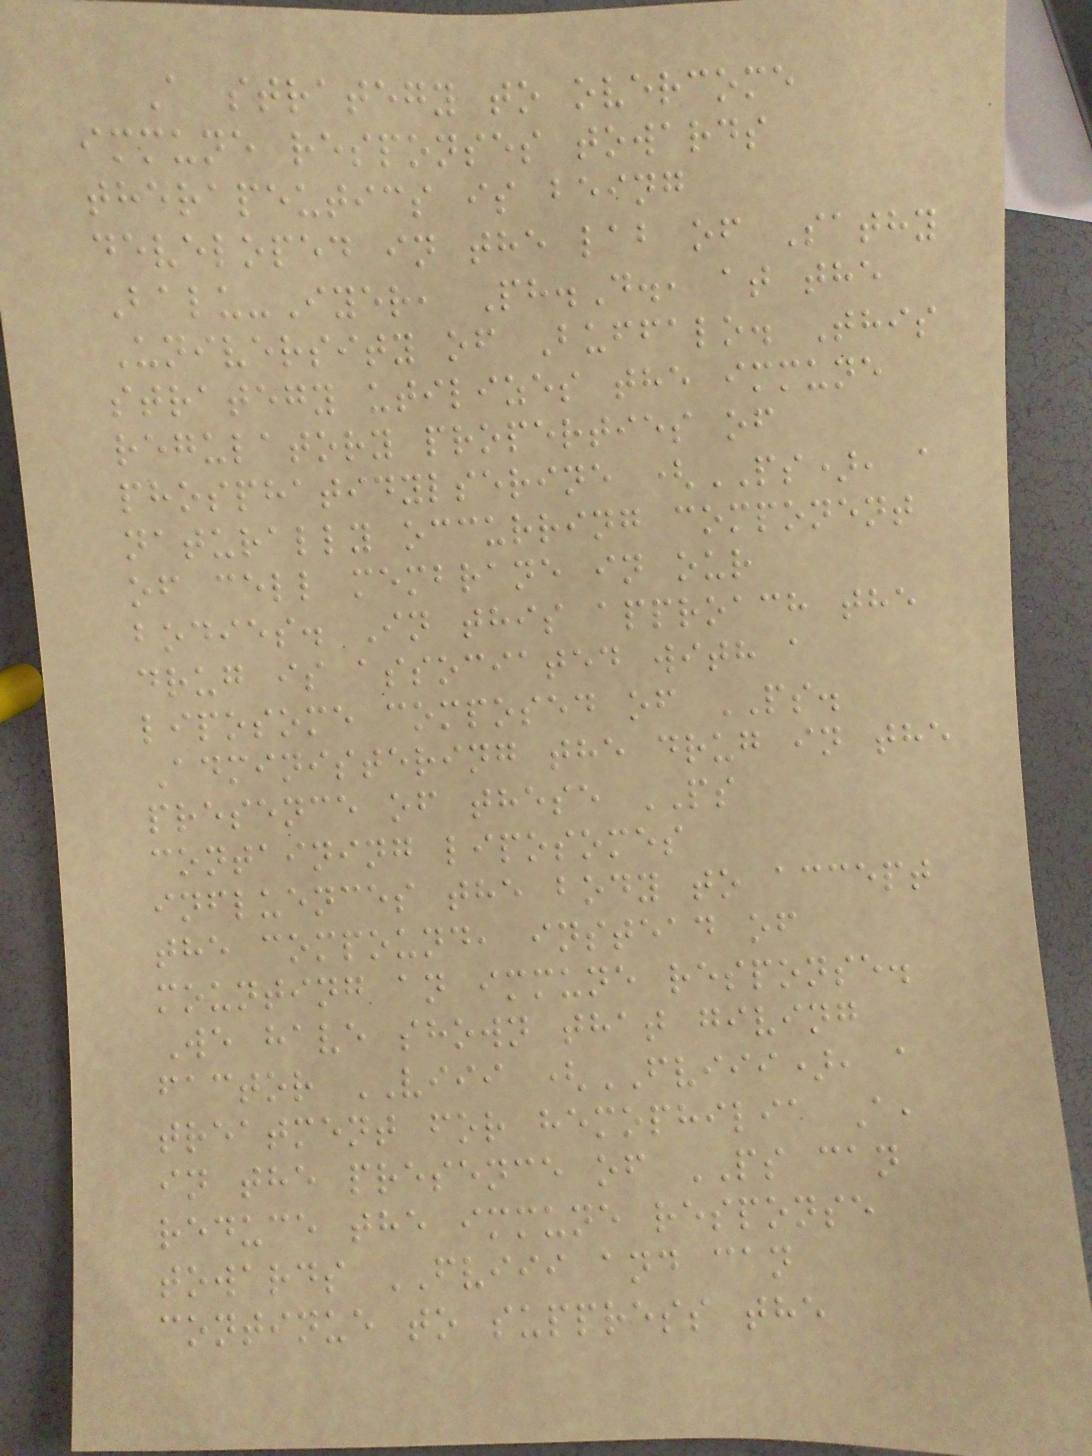A strategy to overcome
immune responses towards
therapeutics is being
developed in the lab of Sathy
Balu-Iyer, Ph.D., at the
University of Buffalo. This
strategy utilizes the immune
regulatory properties of
phosphatidylserine (PS), a
naturally occurring component
of cell membrane in our
bodies. In this approach the
drug is associated with a
liposome composed of PS.
Administering the drug in the
presence of these PS
containing liposomes
influences the body to accept
the compound, instead of
mounting an immune response.
We have shown that giving
factor VIII (FVIII), a
treatment for hemophilia A,
in the presence of PS can
reduce the immune response
towards FVIII and can
continue to suppress the
